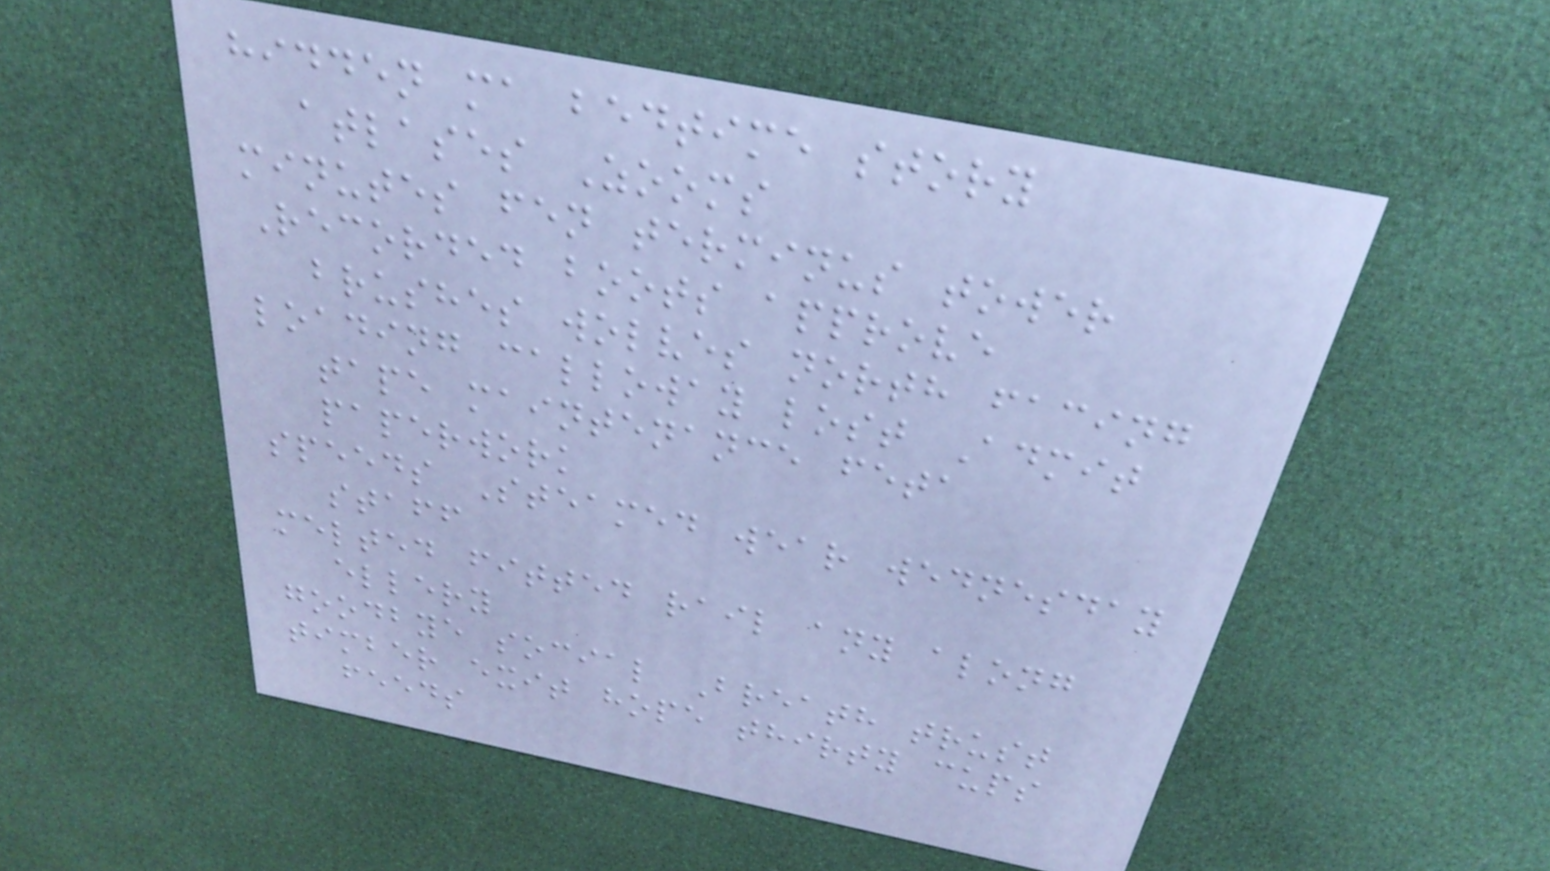hidden ma bedtime story
atlases Zooms
minutes fen terminus tower
Recorded boots approve
brushes wolves north facing
loading calloway lost Admit
tape maintenance feta
paperwork
speeds Steamed wear wednesday
staff
melted fitted rail any along
ellery
goodbye social Breath trust
timber exit hope thirty cups
feeds
